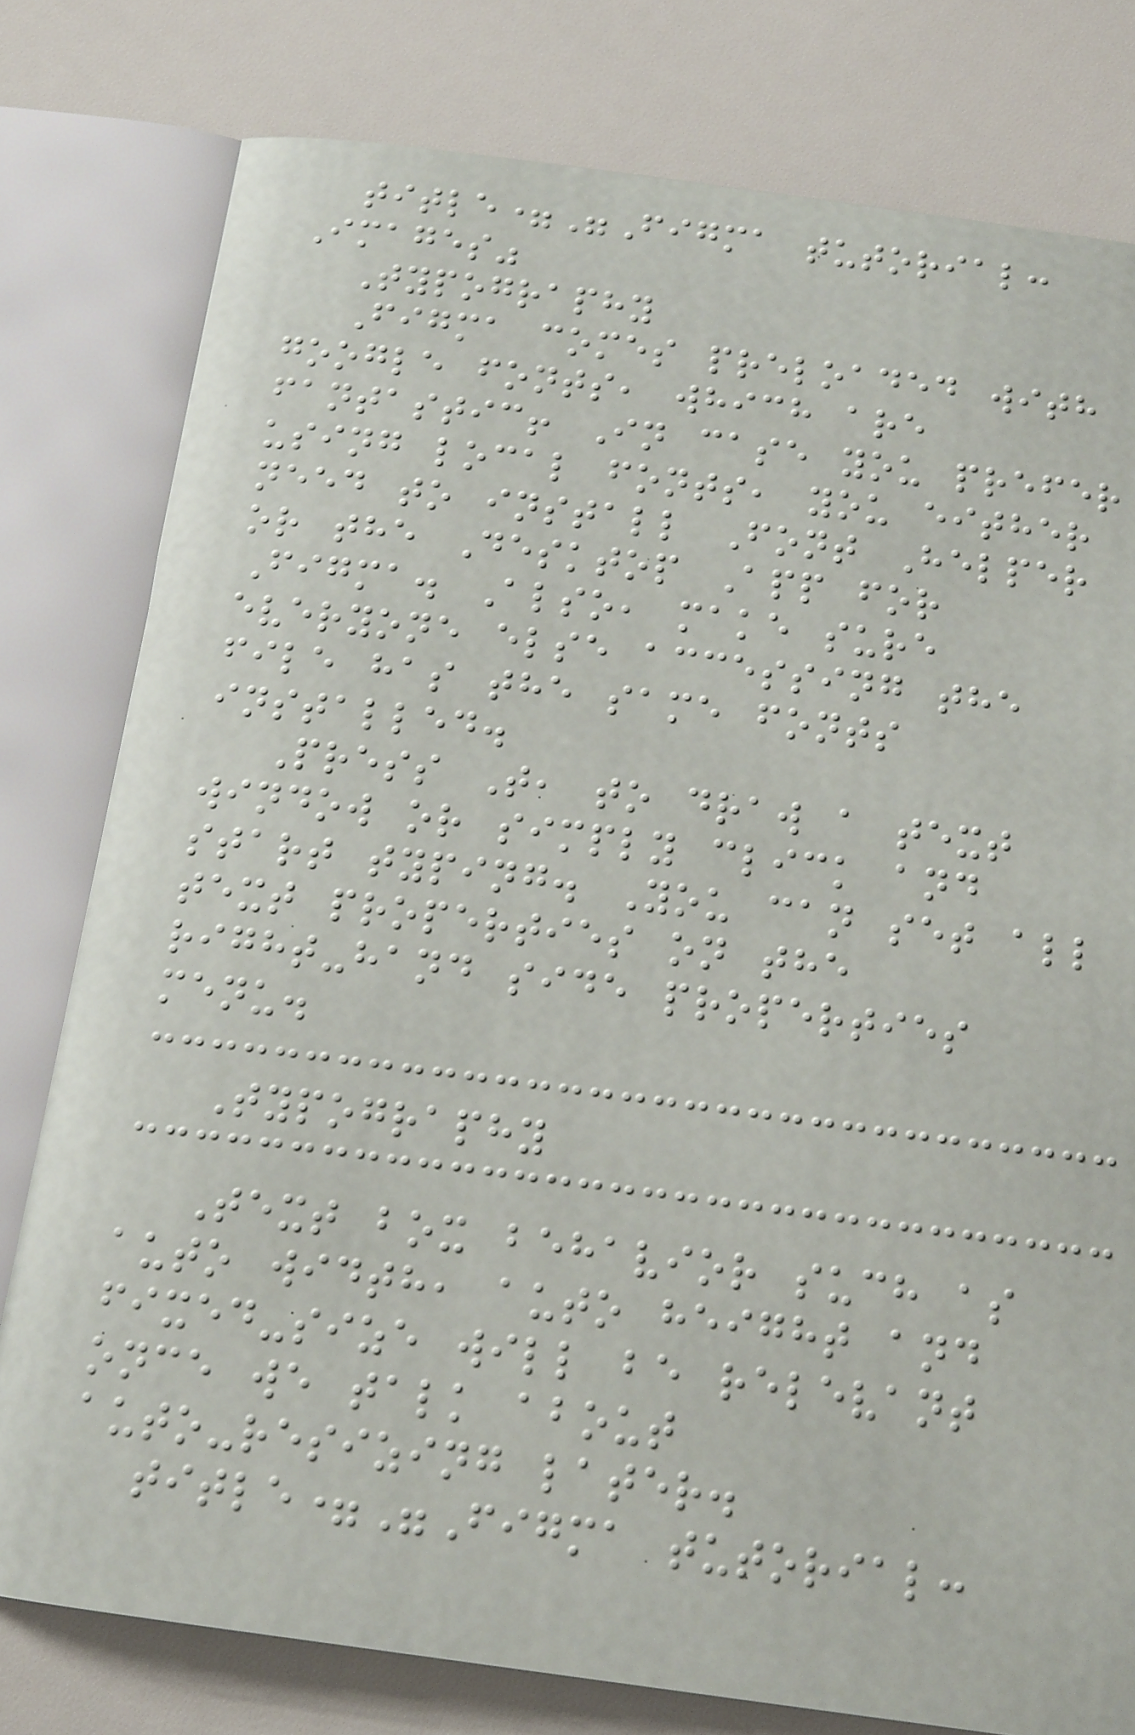title="Figma tutorial:
Images"
Typography
Figma comes preloaded with
google fonts, which are
fantastic! In case you prefer
using local fonts, you either
need to install Font Helper
or the Desktop App for
Figma. Also, make sure
everyone else accessing the
file has the same fonts
installed.
Press T, to draw a text
window or simply click and
start typing. You can set all
text properties on the
right-hand side properties
menu.
Typography
Text box behavior such as
auto width, auto height and
fixed-size will be relevant
once we talk about
auto-resizing later.
title="Figma tutorial:
